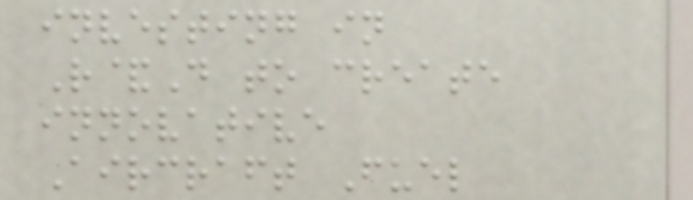investing in
R&D to create
innovative
Aircraft Fuel
